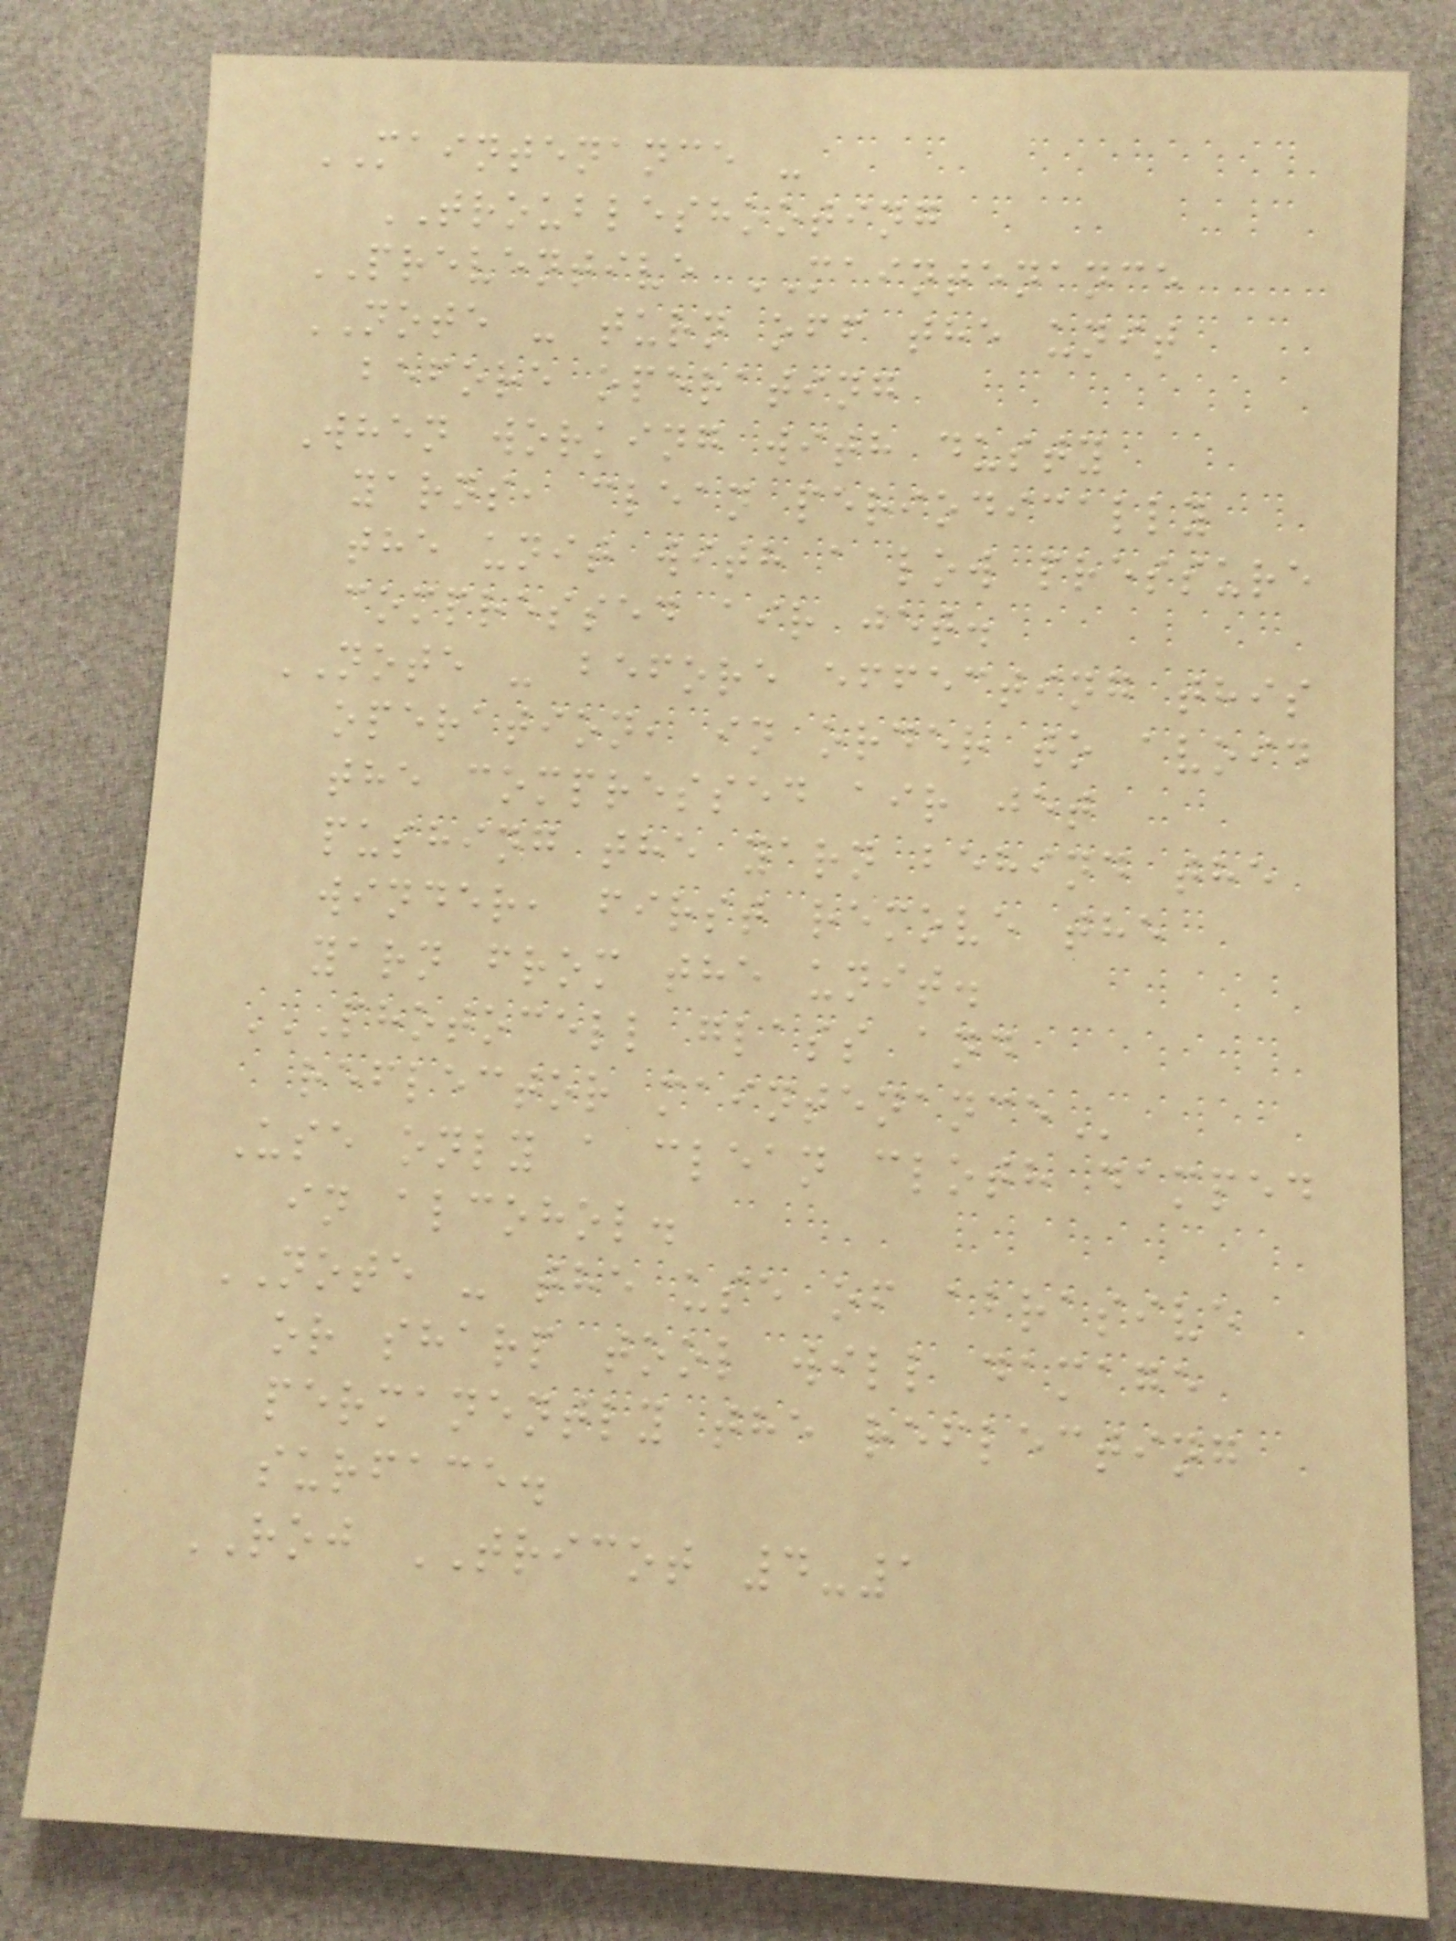MAINTENANCE -
TROUBLESHOOTING
PREVENTIVE MAINTENANCE
NOTE - turn off the unit
before operating
When working with dusty
yarns, clean periodically
the unit with a low pressure
compressed air jet.
NOTE - before effecting this
operation, in order to avoid
the compressed air jet
pushing the yarn behind the
winder, first remove the
yarn from the unit.
PHOTOCELL GLASS AND
REFLECTOR MAINTENANCE
Use only a clean cloth damped
in alcohol.
NOTE - the use of abrasive
or sharp tool will damage
permanently the reflecting
surface.
ROJ TRICOT 4-1
